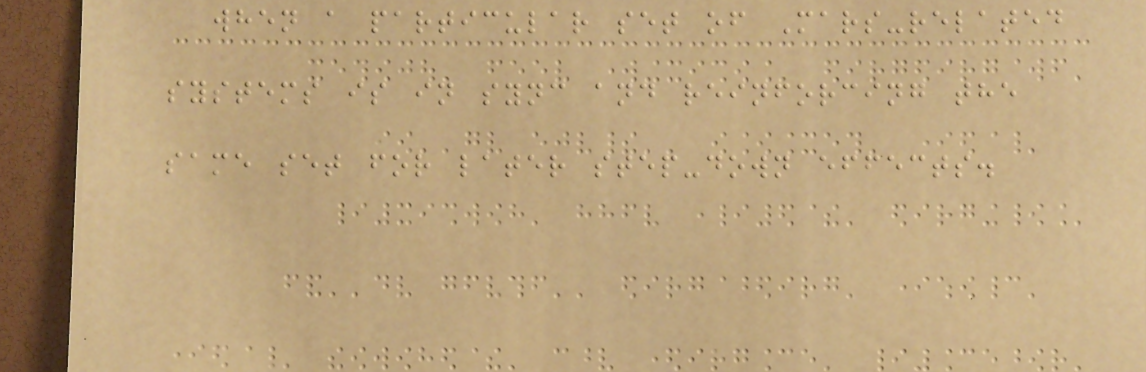when a particular set of Mars-related
systems is in sync and reinforcing the
same set for later step-down effects.
